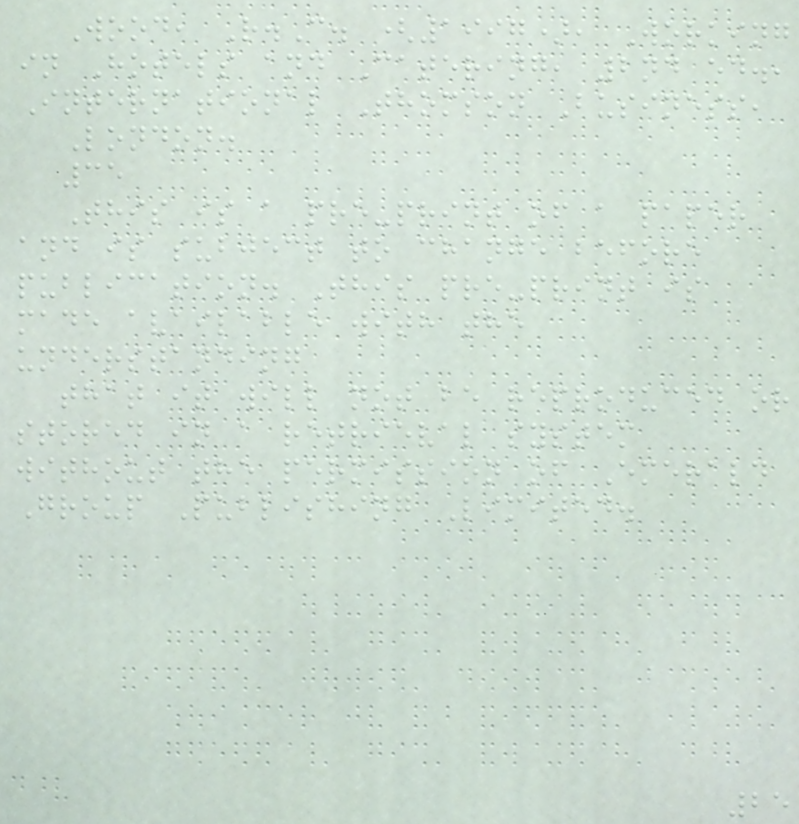Wood, R.C. (1997), Working
in Hotels and Catering, 2nd ed.,
International Thomson Business,
London.
35
This is a pre-print of a paper
and is subject to change before
publication. This pre-print is
made available with the
understanding
that it will not be reproduced or
stored in a retrieval system
without the permission of Emerald
Group Publishing Limited.
25
